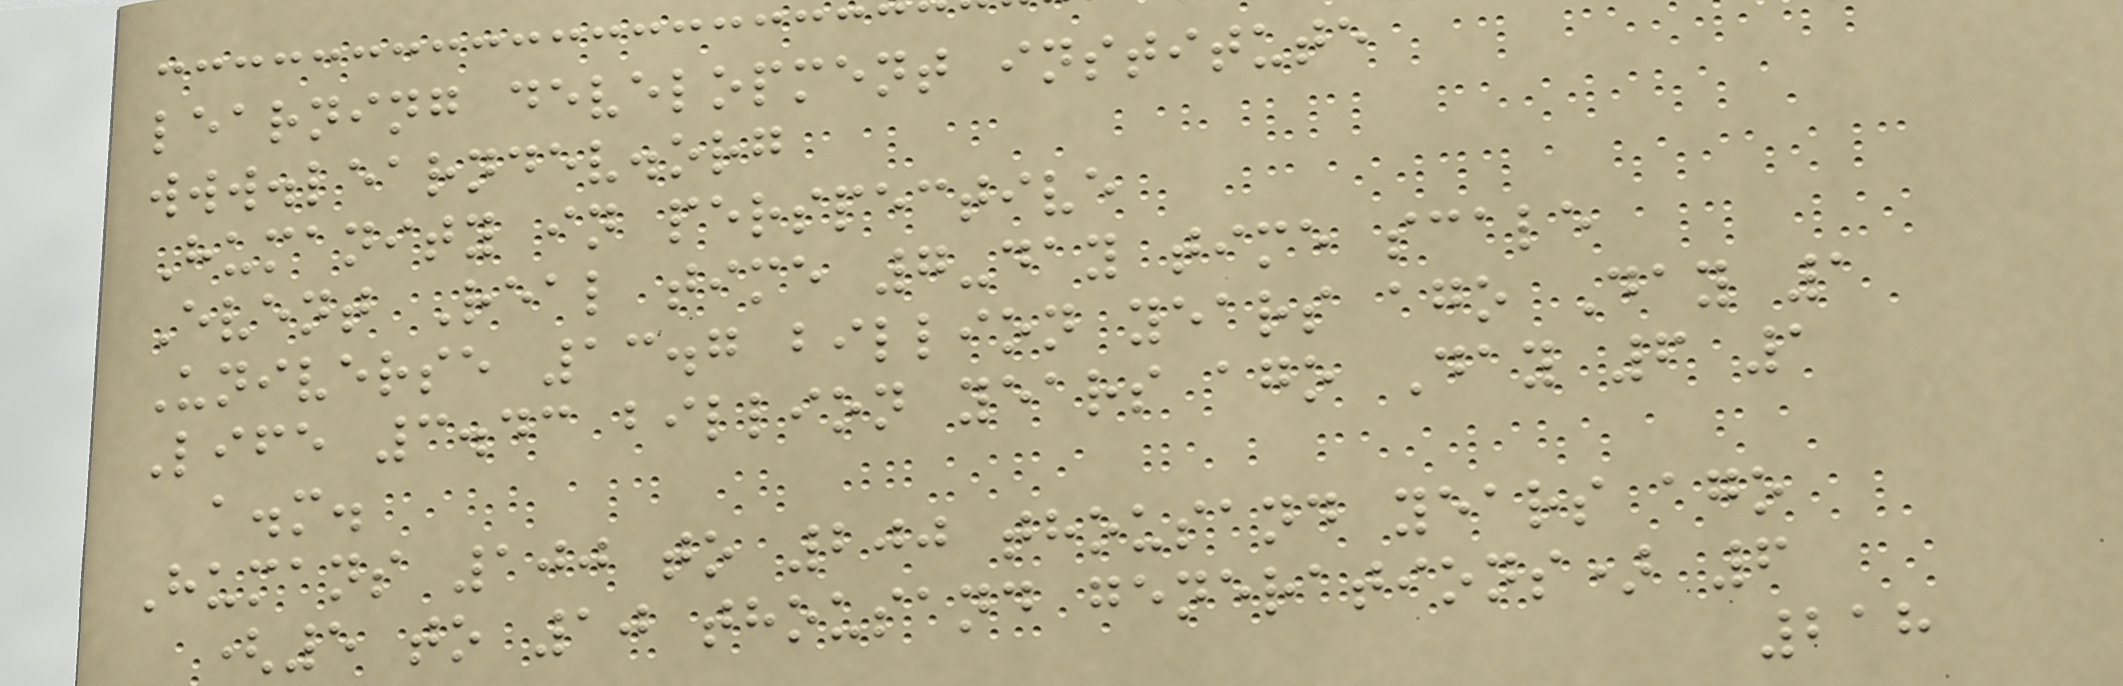learning development institute
www.learndev.org
Humanity in perspective
Event Real time 7-day time scale
Universe 13.7 billion years ago Day 1
Life 3.43 billion years ago Day 6 1
a.m.
Humans 100 to 200 thousand years ago
(5 to 10 thousand generations) 6
218
